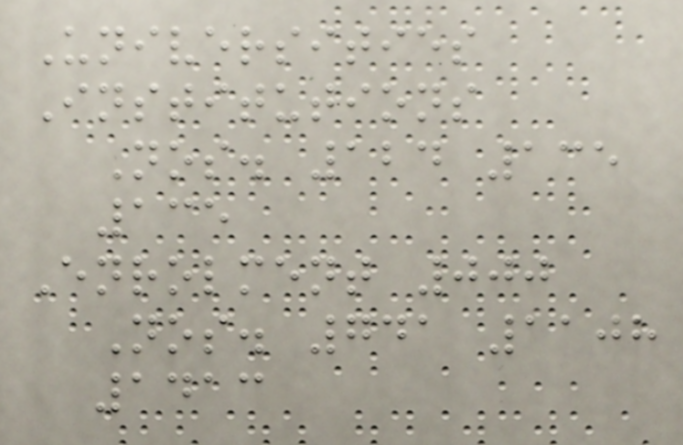Universities
Institutions
Nos. 124 135
135
Enrolment 000
Nos. 741 1108
1413
